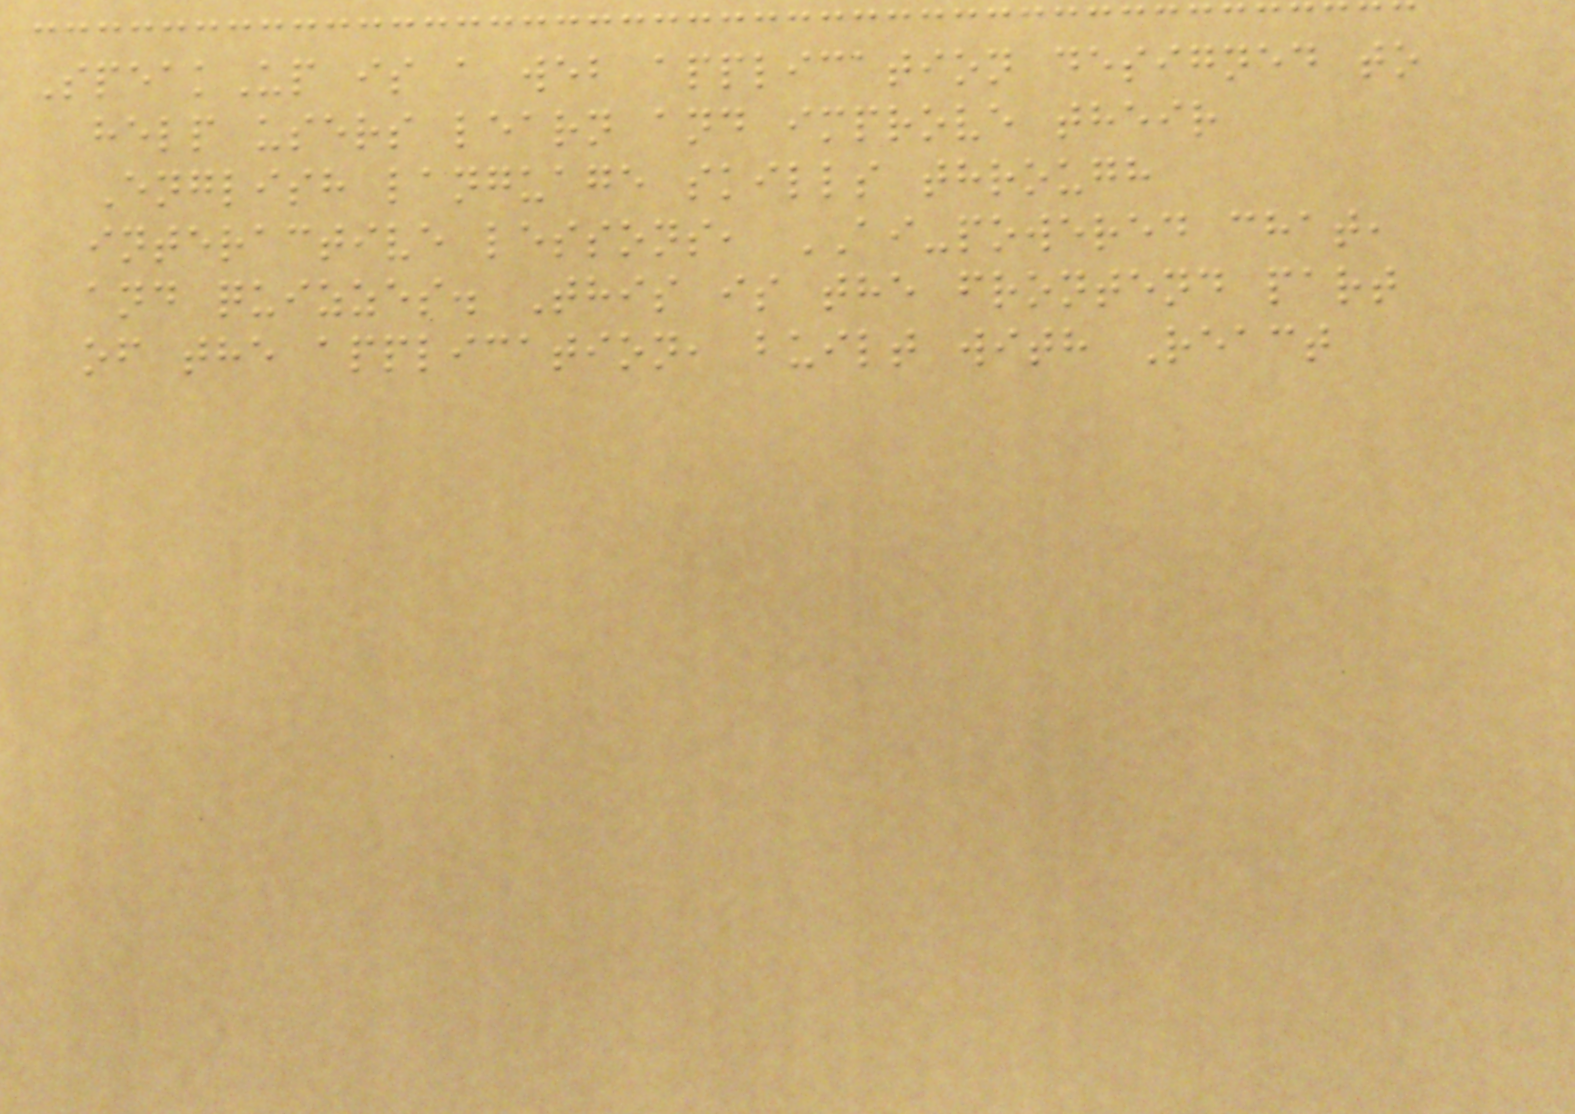SpeakUp is a web application designed to
help users learn and improve their
English language skills through
interactive lessons, AI-powered chat,
and quizzes. This is the frontend part
of the application, built with React
